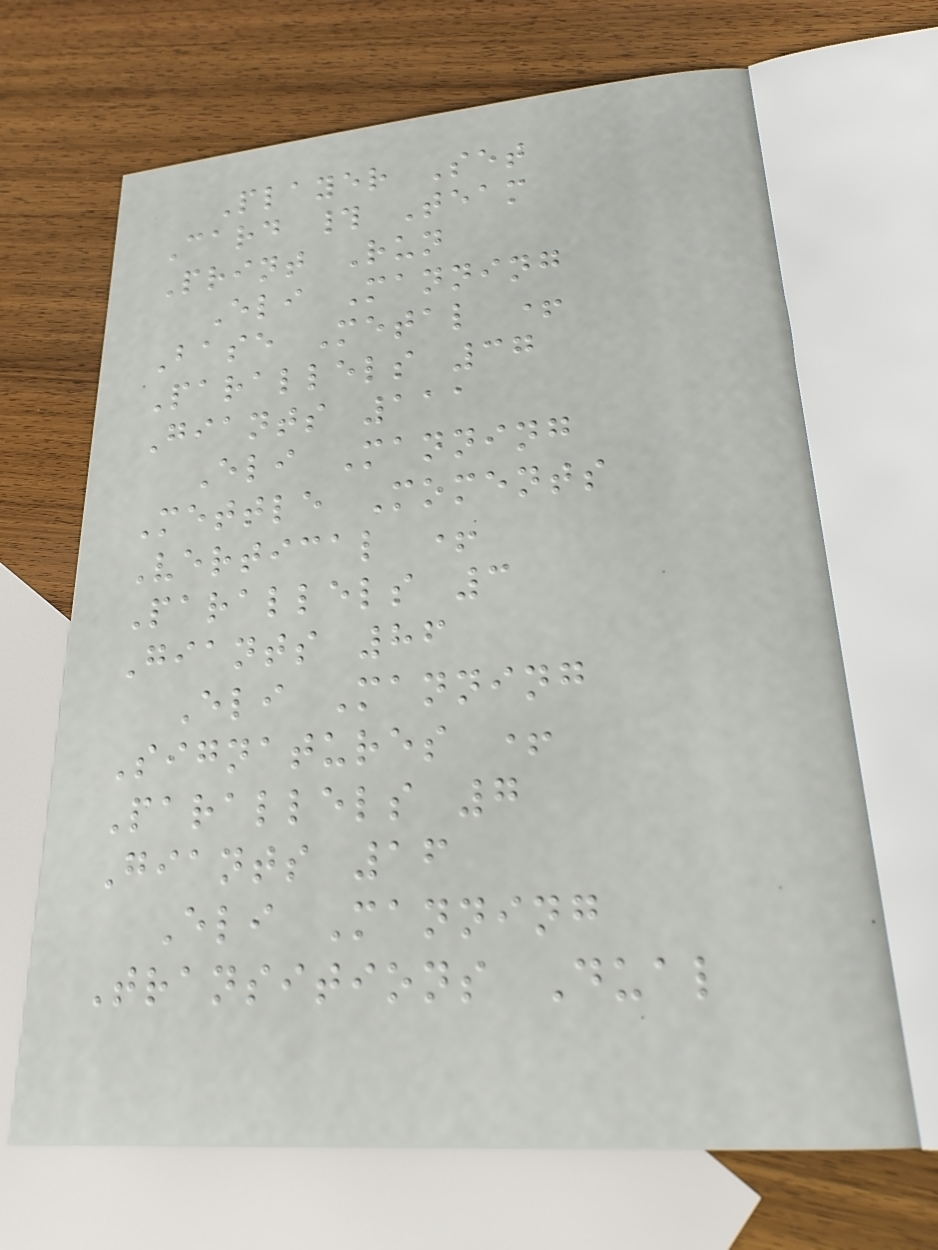Player Set
Card # Team
Print Run
Eli Manning
Base Metal +
Parallels 37
Giants 111
Eli Manning
Mettle Moments
Vertical +
Parallels 3
Giants 86
Eli Manning
Signatures +
Parallels 7
Giants 16
Eli Manning
Transitions Dual
